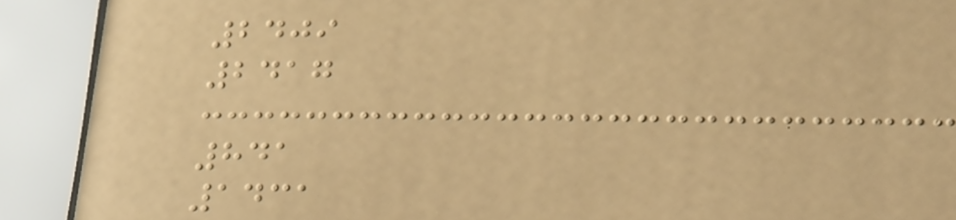2409
2417
841
1431
